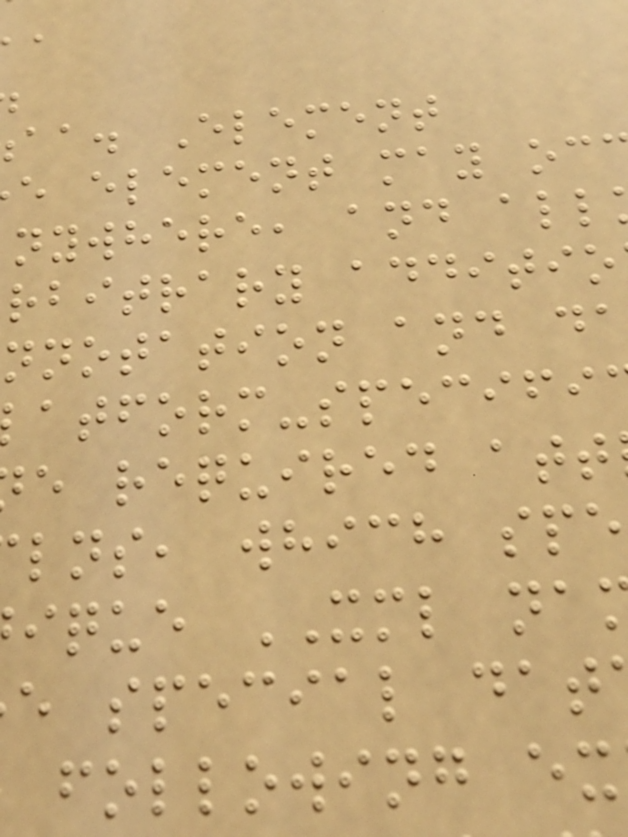aa. Element
e element may oc
nywhere, and all
rbitrary additio
nnotation and d
e required att
lns, which spe
ique XML na
e special dat
following ex
